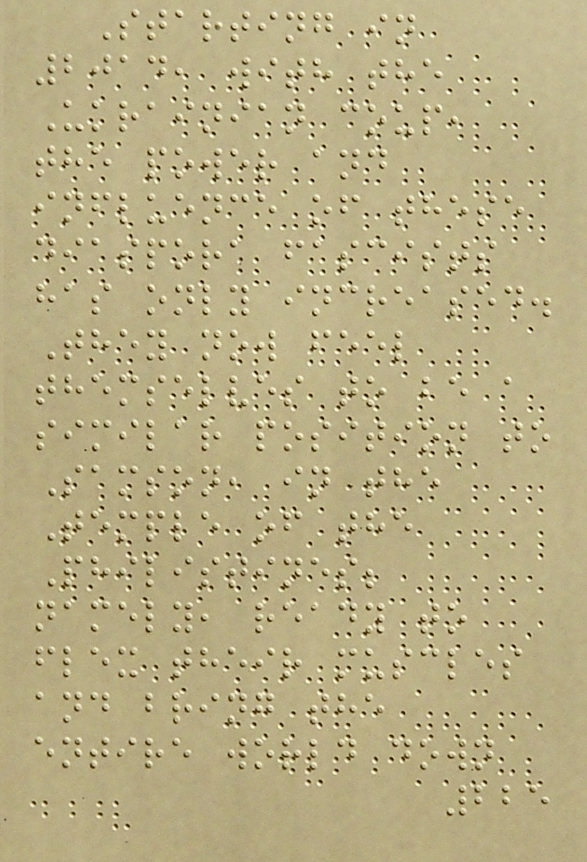Starting in
2014, with the
Ukrainian coup,
the power and
influence of these
diaspora fascists
has only increased.
They now feel
themselves to be a
similar position to
Samson, in the
Temple of the
Philistines;
namely, ready to
flex their muscles
and bring the
entire world down
225
